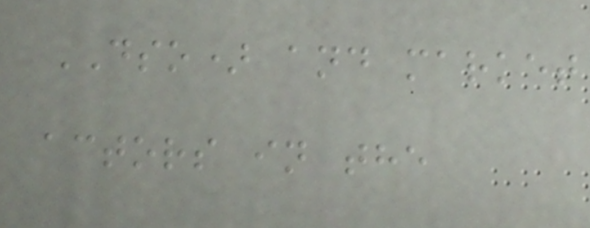DSO) and market
actors in the
